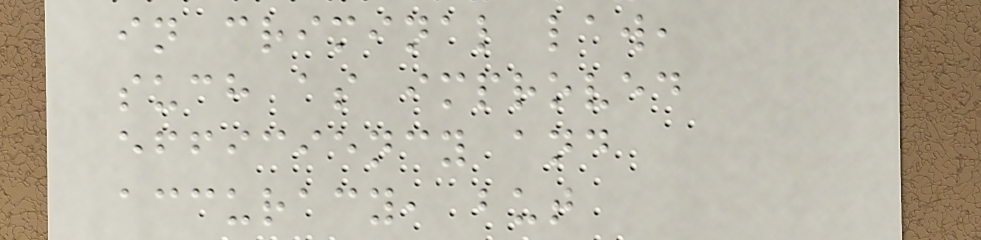in criminal law,
such as improved
efficiency and
accuracy, but
